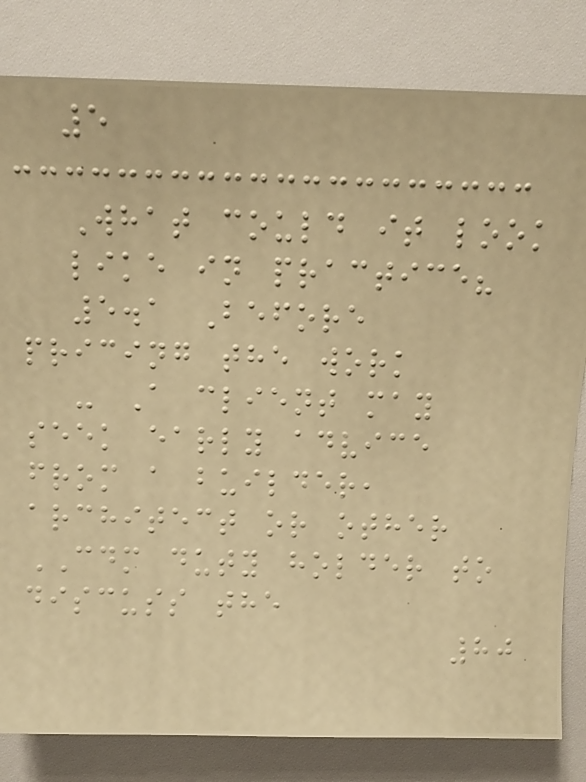5
What could it look
like in practice?
5.1 Before
pricing the work
- A client may
seek early advice
from a builder,
architect or other
CDM duty holder to
discuss the
80
